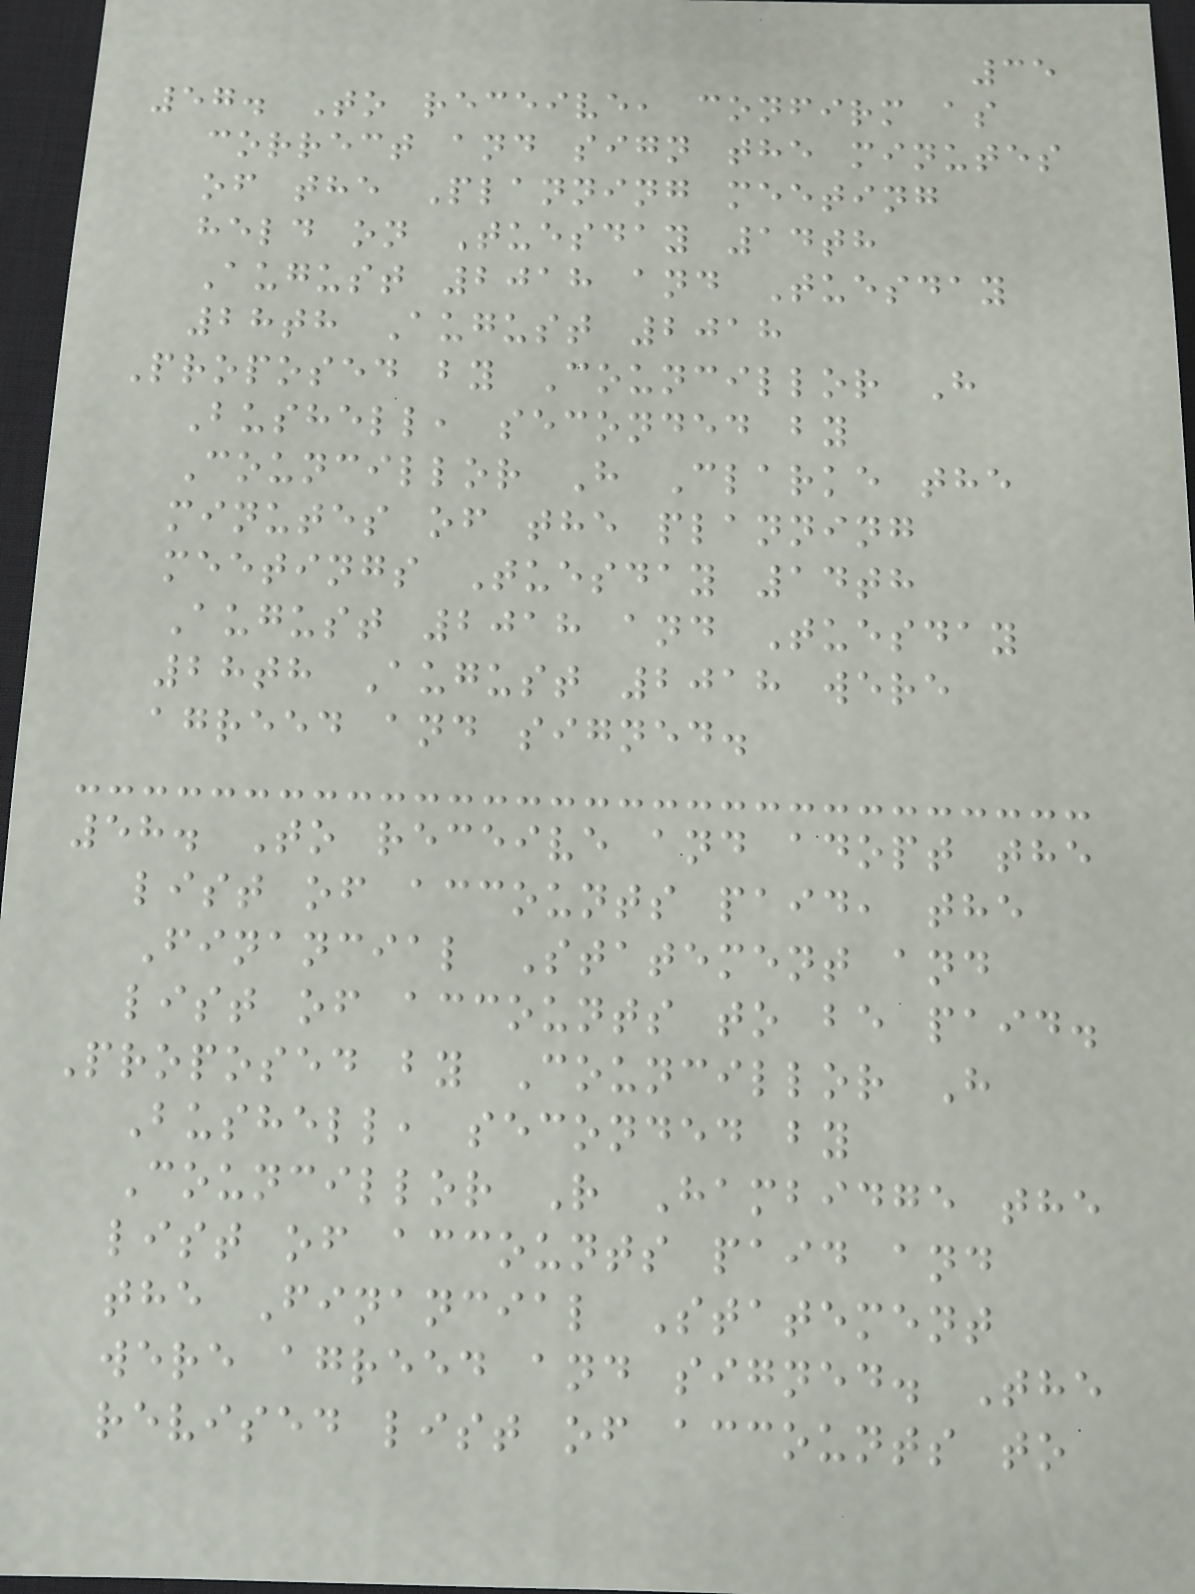35
57. To receive, confirm as
correct and sign the minutes
of the Planning meeting
held on Tuesday 14th
August 2018 and Tuesday
28th August 2018
Proposed by Councillor H
Bushell, seconded by
Councillor H Clarke the
minutes of the planning
meetings Tuesday 14th
August 2018 and Tuesday
28th August 2018 were
agreed and signed.
58. To receive and adopt the
list of accounts paid, the
Financial Statement and
list of accounts to be paid.
Proposed by Councillor H
Bushell, seconded by
Councillor R Hambidge the
list of accounts paid and
the Financial Statement
were agreed and signed. The
revised list of accounts to
